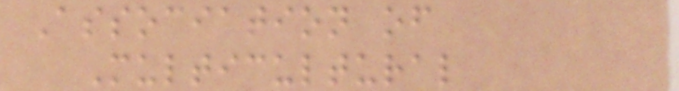Association of
Multicultural
